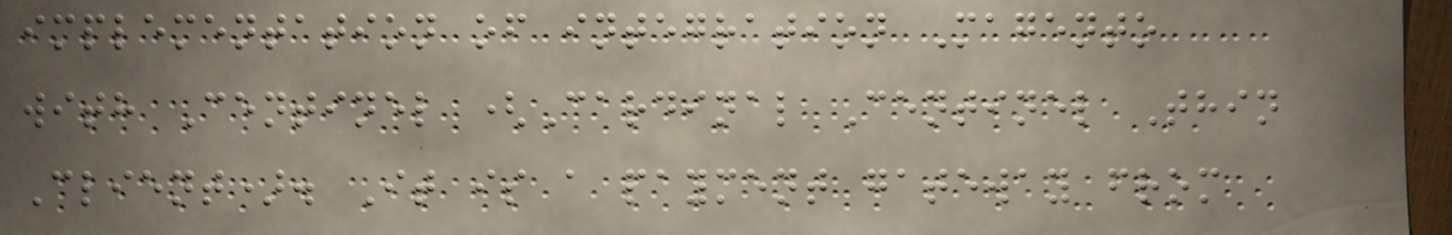implementation of integration Magento
with Centinel (Cardinal Centinel Thin
Client). It is a payment gateway from
